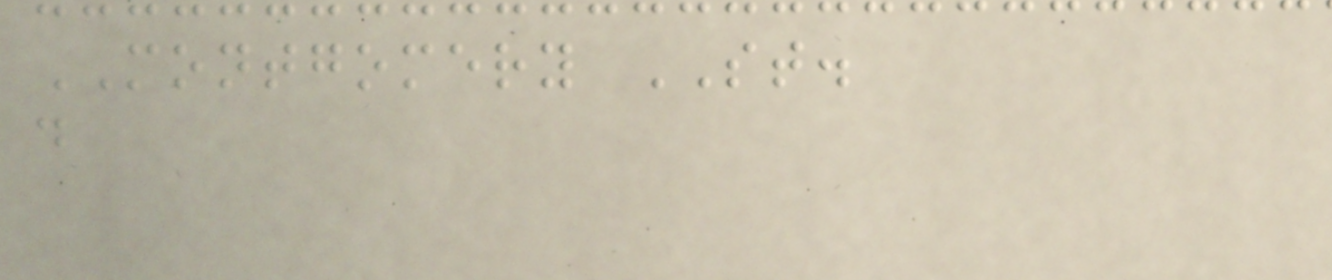MONTGOMERY ST.
d
